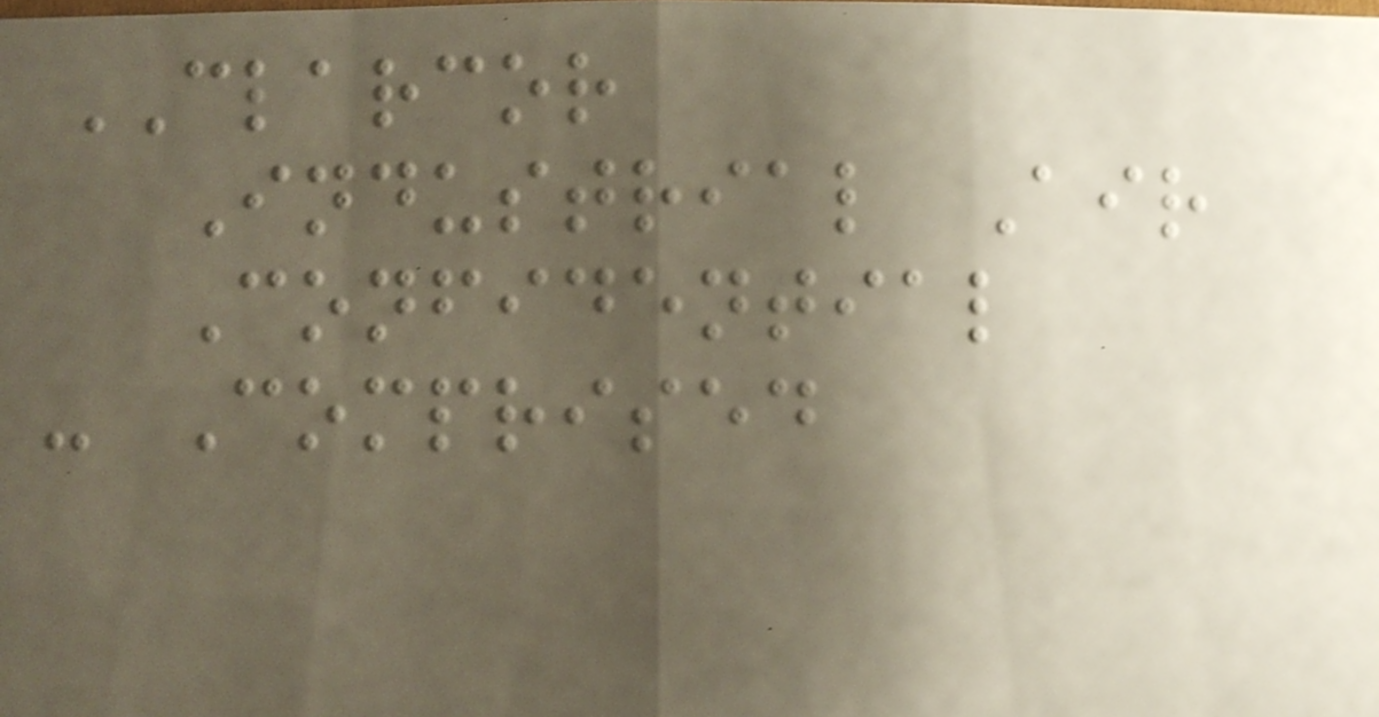CLARCOR
Industrial Air
Confidential
- Comprised
